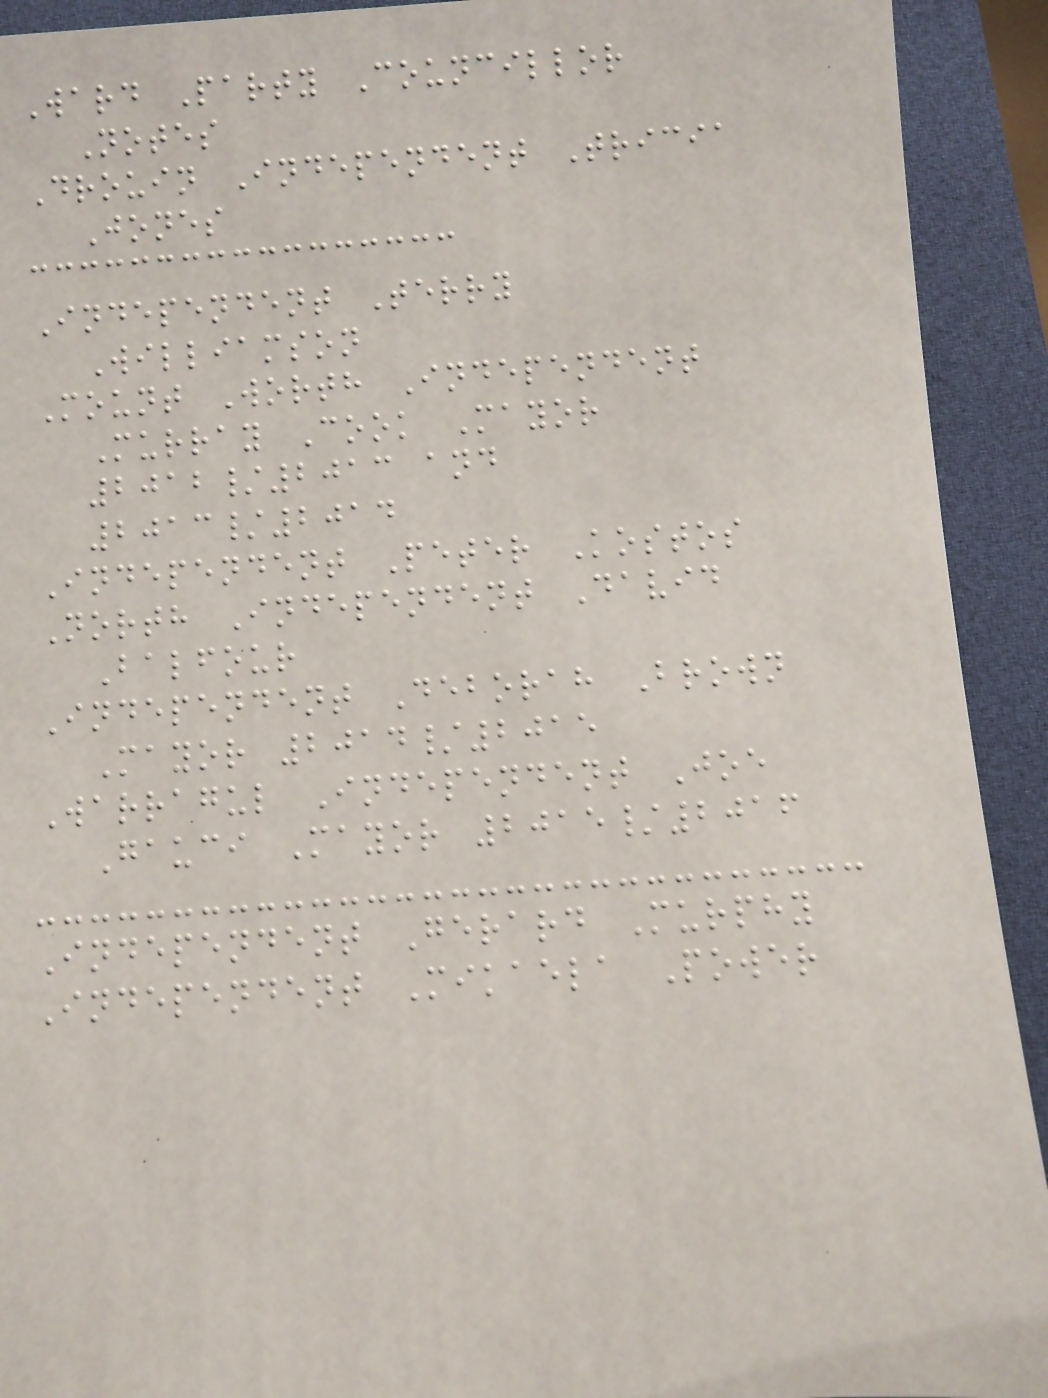Ward Party Councillor
Notes
Drouin Independent Tricia
Jones
Independent Terry
Williamson
Mount Worth Independent
Murray Cook Mayor
2012/2013 and
2013/2014
Independent Peter Kostos
North Independent David
Balfour
Independent Deborah Brown
Mayor 2014/2015
Warragul Independent Joe
Gauci Mayor 2015/2016
Independent Gerard Murphy
Independent Mikaela Power
